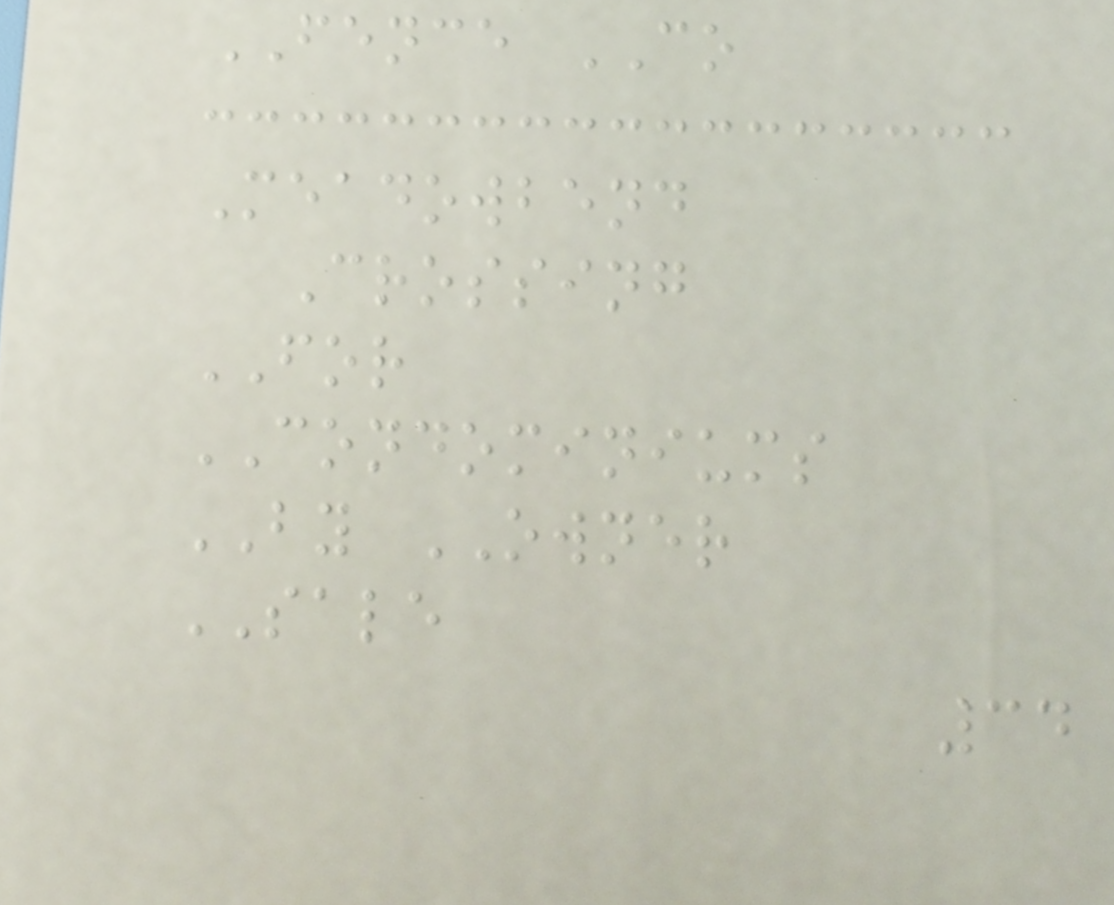FENCE CO
Meadowbend
Crossing
FOR
CONDOMINIUMS
BY OWNER
SALE
34
